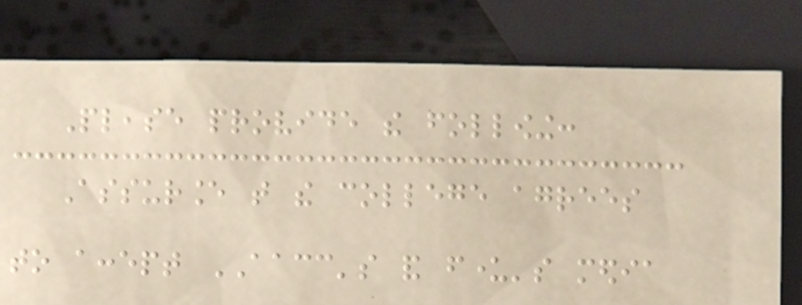Please provide the following:
Assurance that the college agrees
to accept AACC's and funder's media
